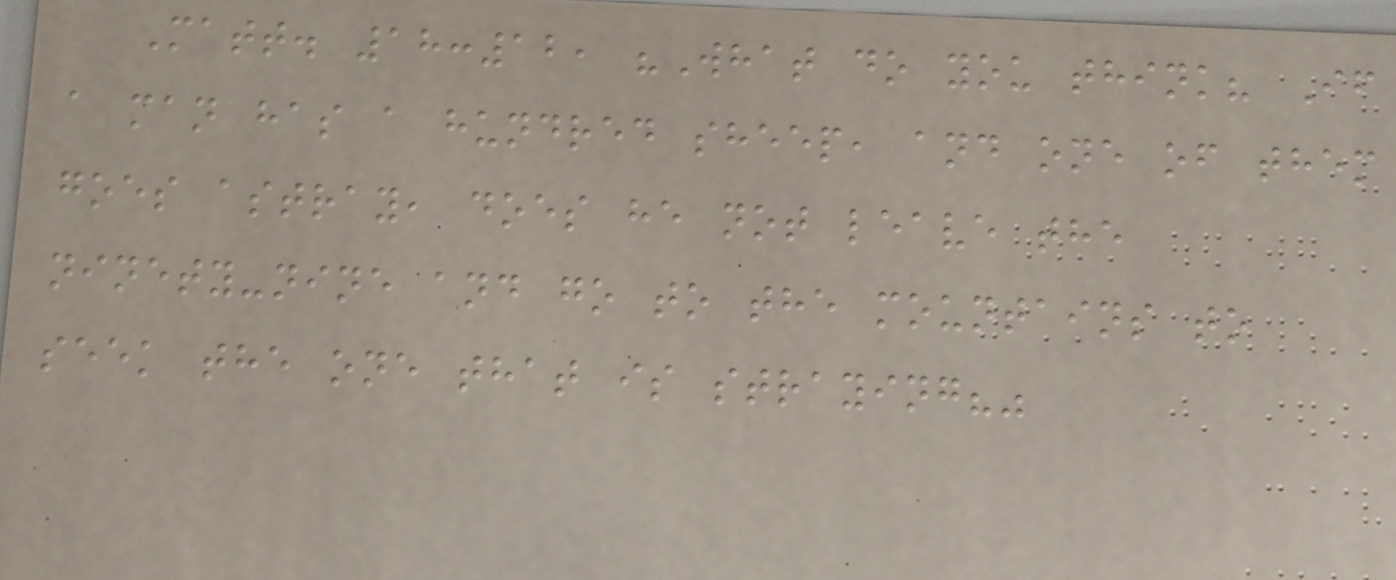Matt. 18:12, "What do you think? If
a man has a hundred sheep, and one of them
goes astray, does he not leave the
ninety-nine and go to the mountains to
seek the one that is straying?"
